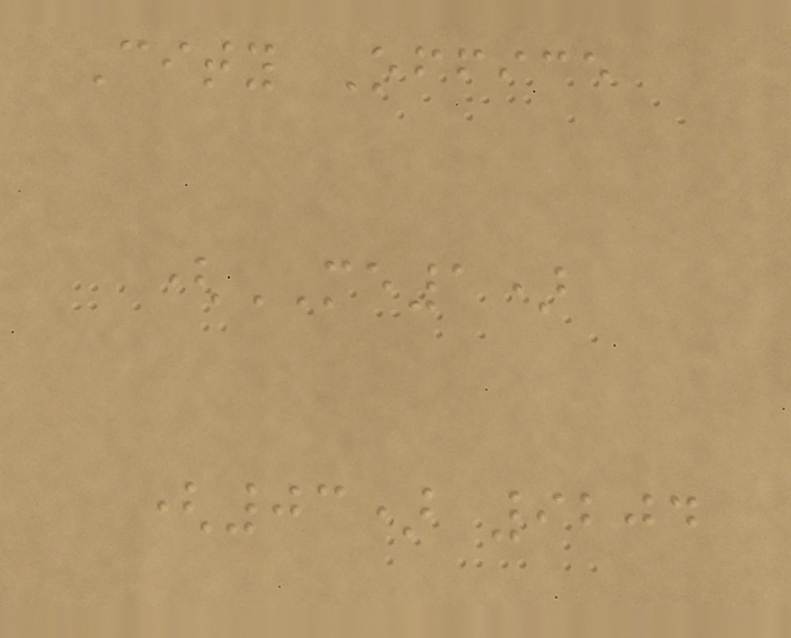City Office
(ME1)
(03) 9204
